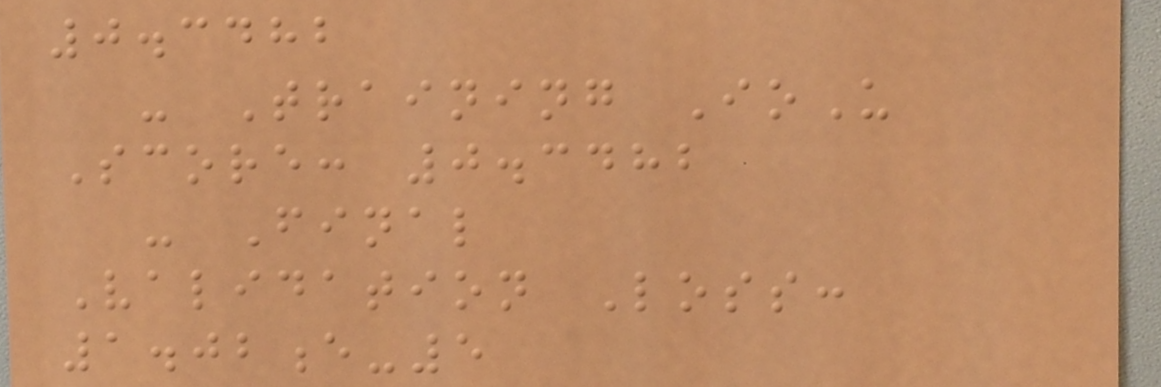0.3482
- Training IoU
Score: 0.3482
- Final
Validation Loss:
1.02e-5
